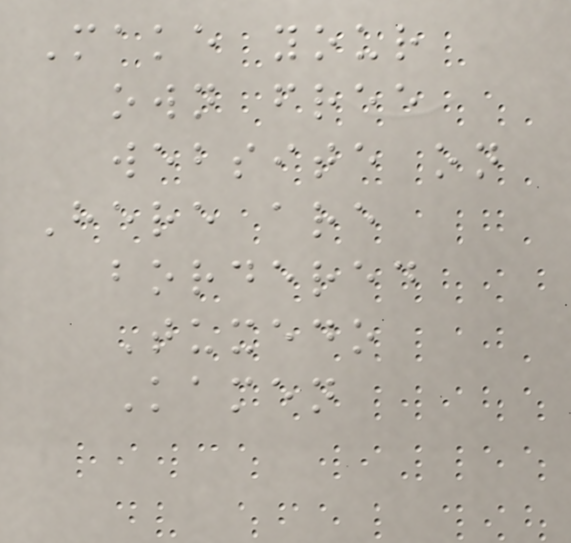Make your
own free
website on
Here are
bordered
Tuxedo
Kamen
